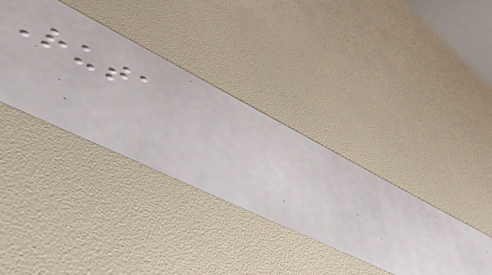Ruta
